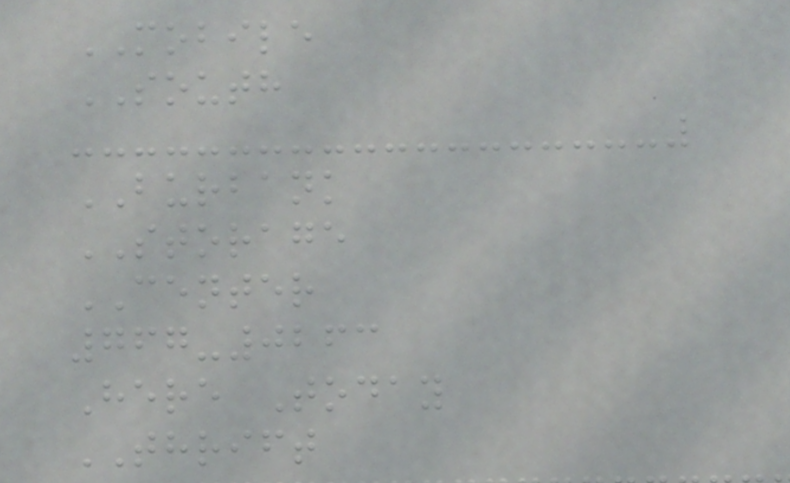MOBILE
SOUTH
BURBANK
STORAGE
CENTER
767-0263
Here Today
THRIFT
